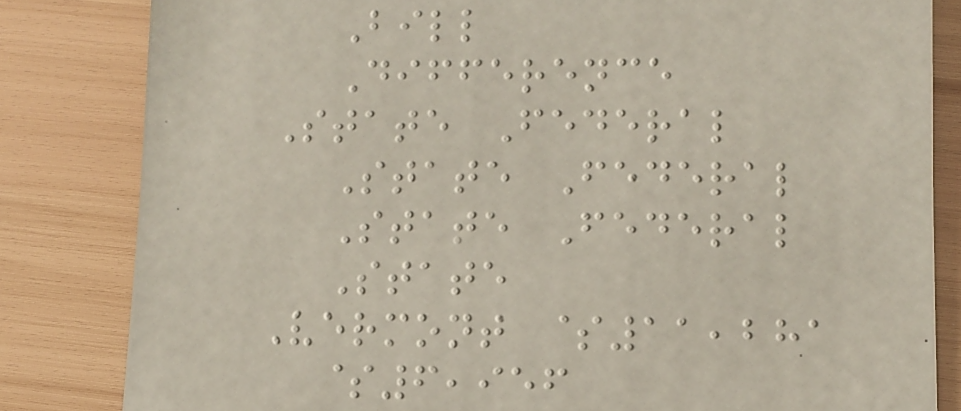Bill
Difference
State Federal
State Federal
State Federal
State
Vermont $11,281
$6,956
